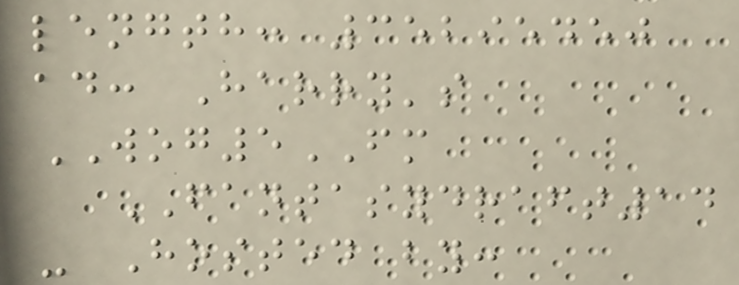length: 35295450
ad: Harry's
WOG5FM
FANTASYDRAFT14
- Hosted by:
